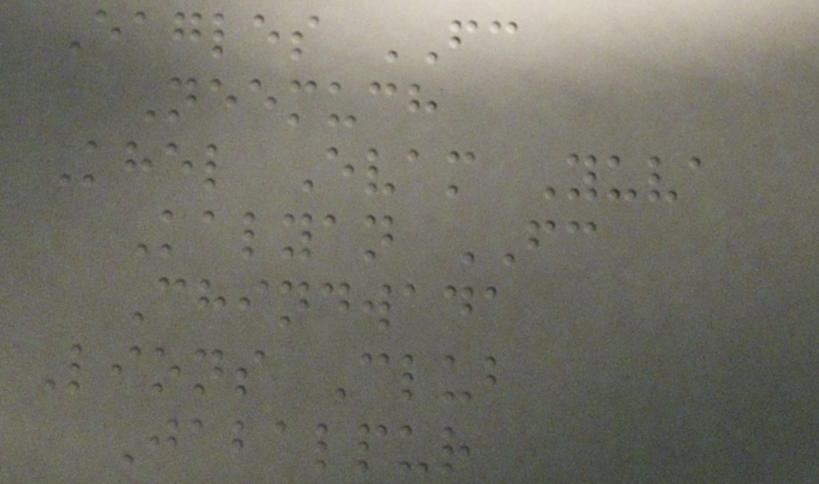Eagles FC
Neemuch
Khel Evam Yuva
Kalyan FC
Chindwada
Lions Club
Jabalpur
